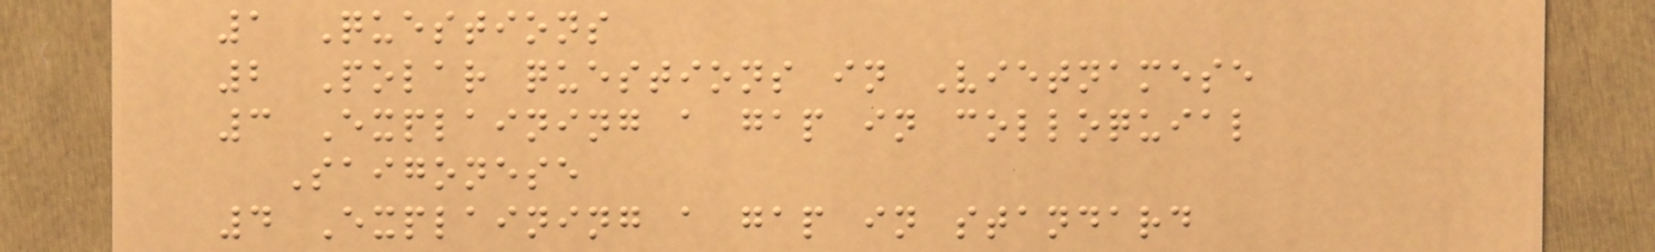1 Questions
2 Polar questions in Vietnamese
3 Explaining a gap in colloquial
Saigonese
4 Explaining a gap in standard
